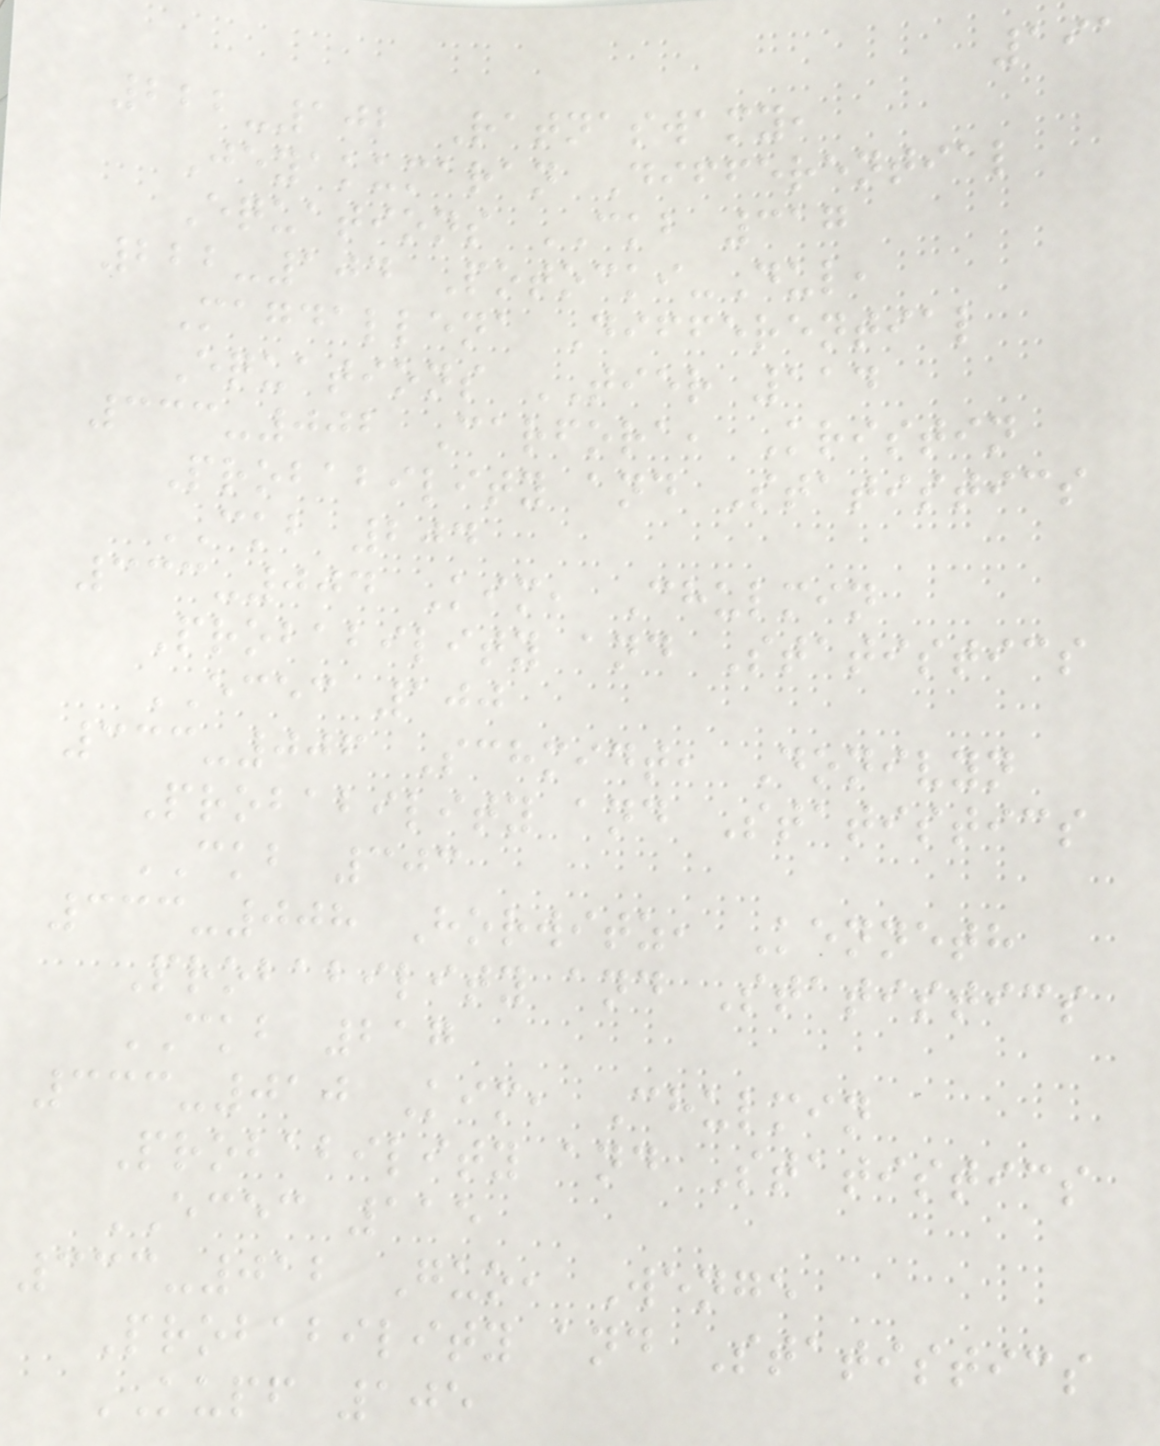191
222-102 Ratnaswamy,
Jeyakumaran Differential
Equations CKB 317
222-104 Potocki-Dul,
Magdallena Differential
Equations TIER 114
333-002 Carfora, Kristin
Probability and Statistics
CKB 204
333-004 Kim, Chulmin
Probability and Statistics
ECEC 100
333-006 Schmidt, Donivyn
Probability and Statistics
CKB 303
333-008 Horwitz, Kenneth
Probability and Statistics
CKB 217
333-010 Kim, Chulmin
Probability and Statistics
ECEC 115
333-012 Guo, Wenge
Probability and Statistics
KUPF 105
